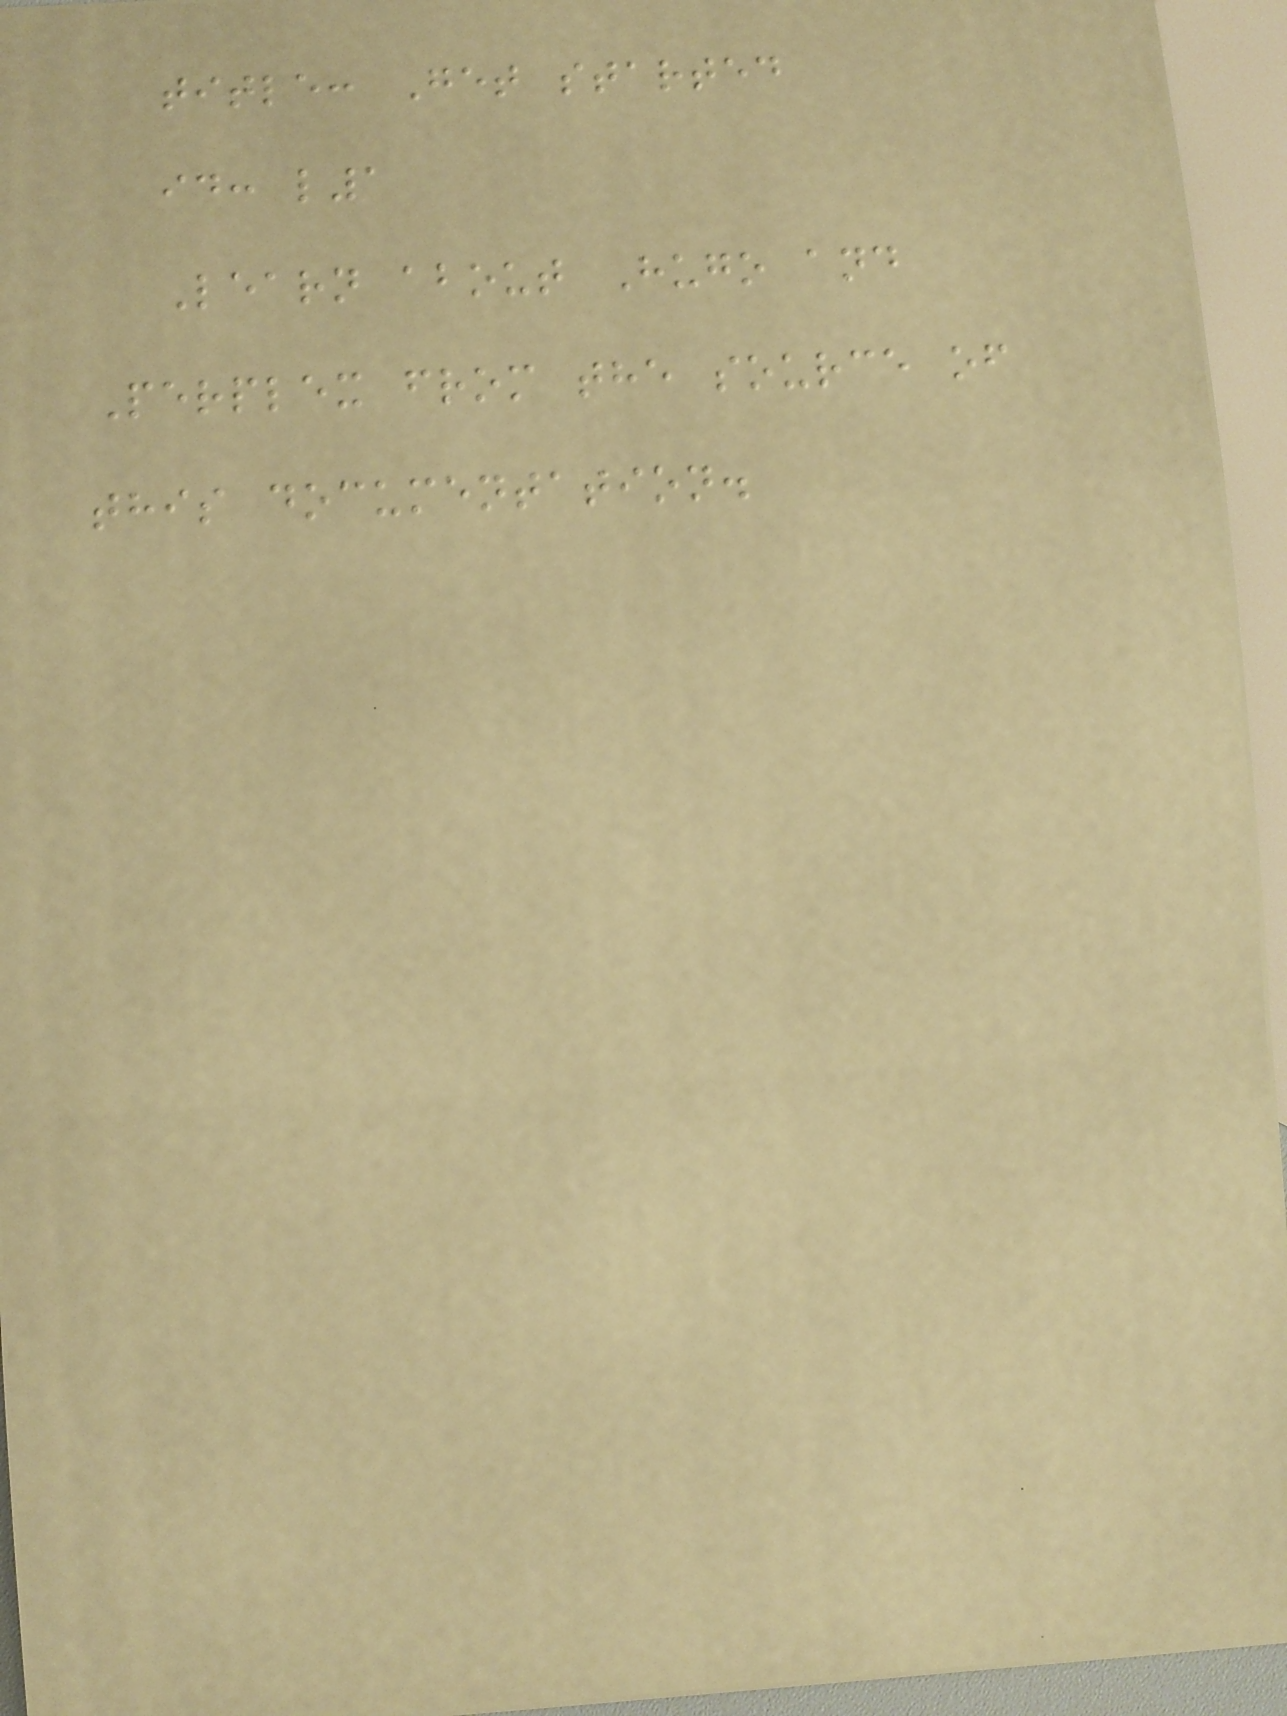title: Get started
id: l1
Learn about Hugo and
Perplex from the source of
this documentation.
